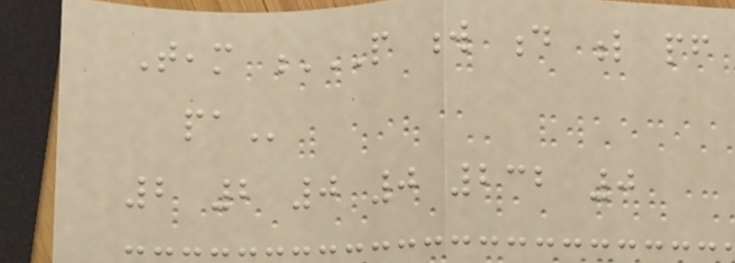Team P W D L PF
PA
2 2 0 0 232 0
